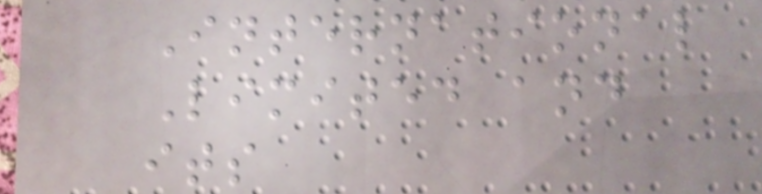International
Limited and
its
